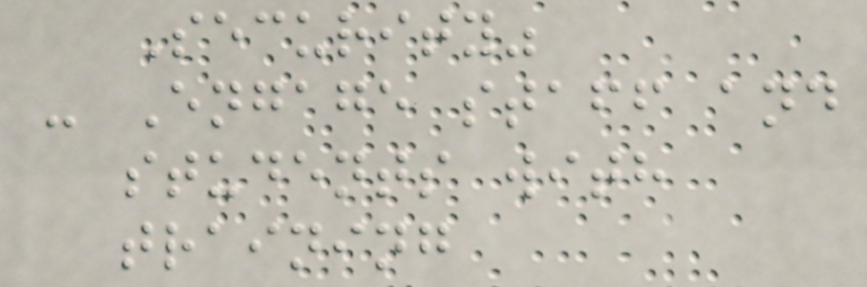Security"
- Engage staff and
students with
training
